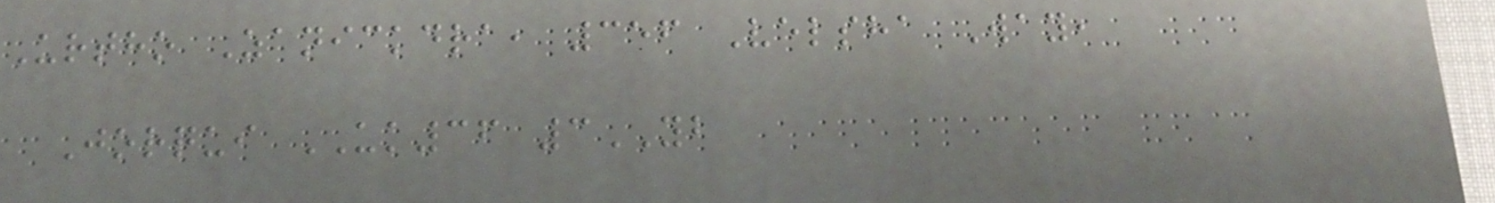Urtho Zanickdra, 356 Velsha Way,
Jorqui UK36 3YB
